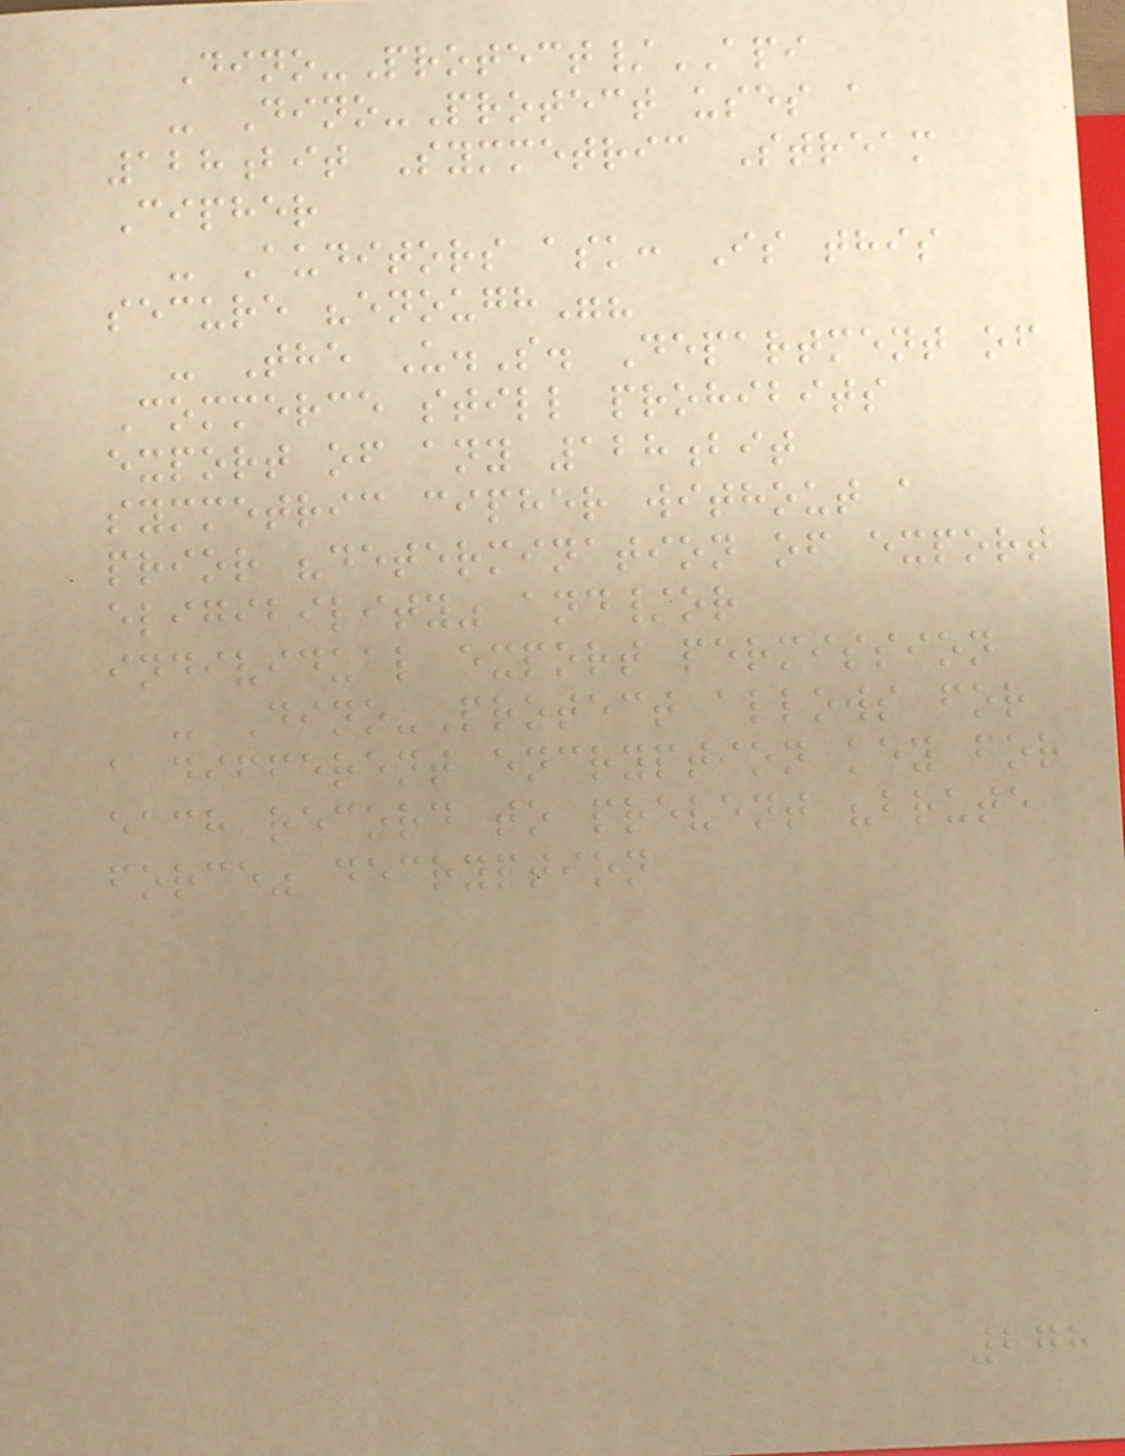Dino-Protect/API
- Dino-Protect uses a
128bit Symmetric Stream
Cipher
- Auditors ask: Is this
secure "enough"?
- The U.S. Department of
Commerce still prohibits
export of any 128bit
symmetric cipher without a
prior "determination of export
eligibility" and/or
individual export permission
- Dino-Protect allows for
a different encryption key for
each record to prevent "brute
force" decryption
278
